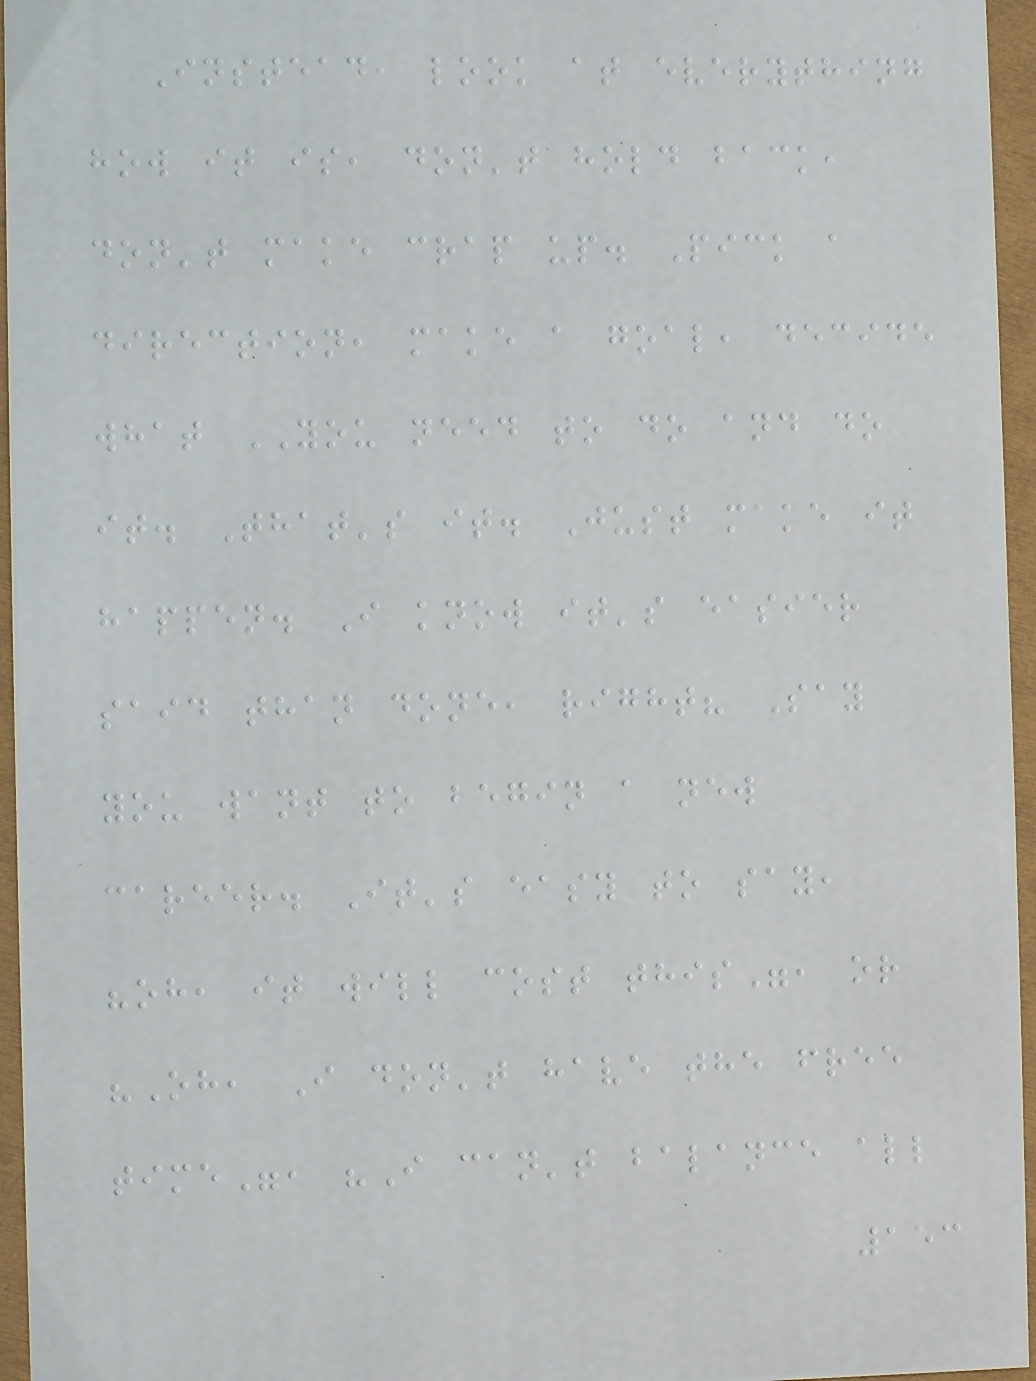Instead, look at everything
how it is, don't hold back,
don't make crap up. Pick a
direction, make a goal, decide
what YOU need to do and do
it. That's it. Just make it
happen. I know it's easier
said than done, right? Say
you want to begin a new
career. It's easy to say,
"oh, it will cost this", or
"Oh, I don't have the free
time", "I can't balance all
153
